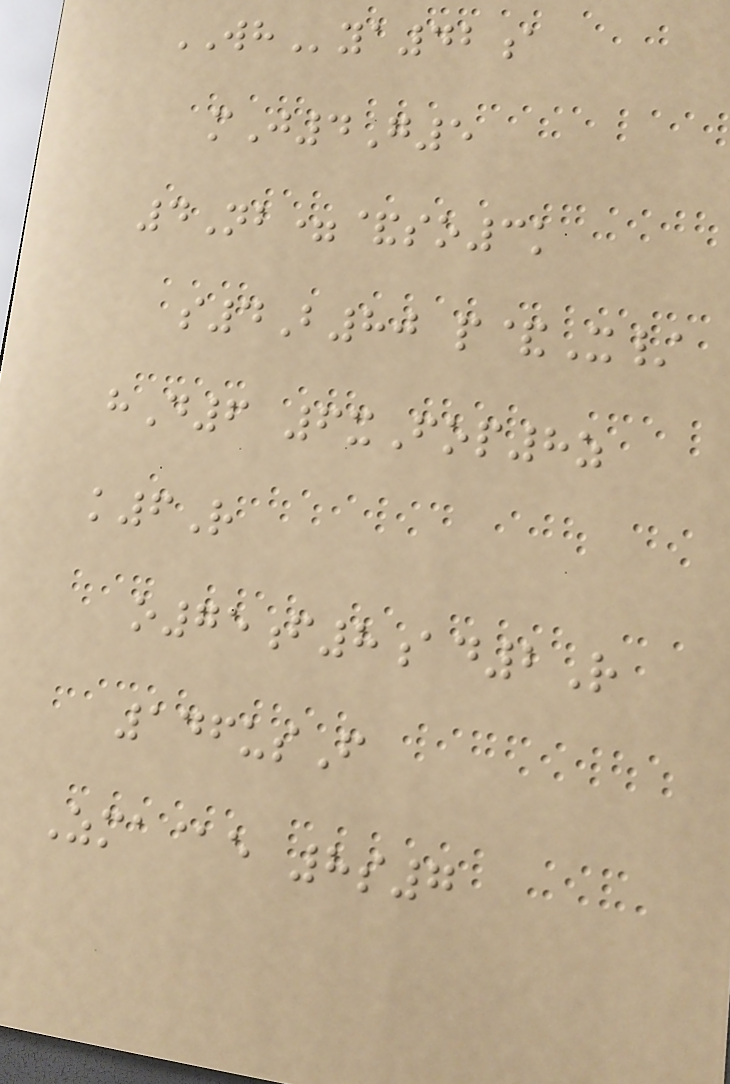WHya42a
mJ4G5
4Nb=&so3k
s4B80 p&X/
hD6 6xFop8z
k6R
o75f8ad2R
146usF
Zma@e 8s7
